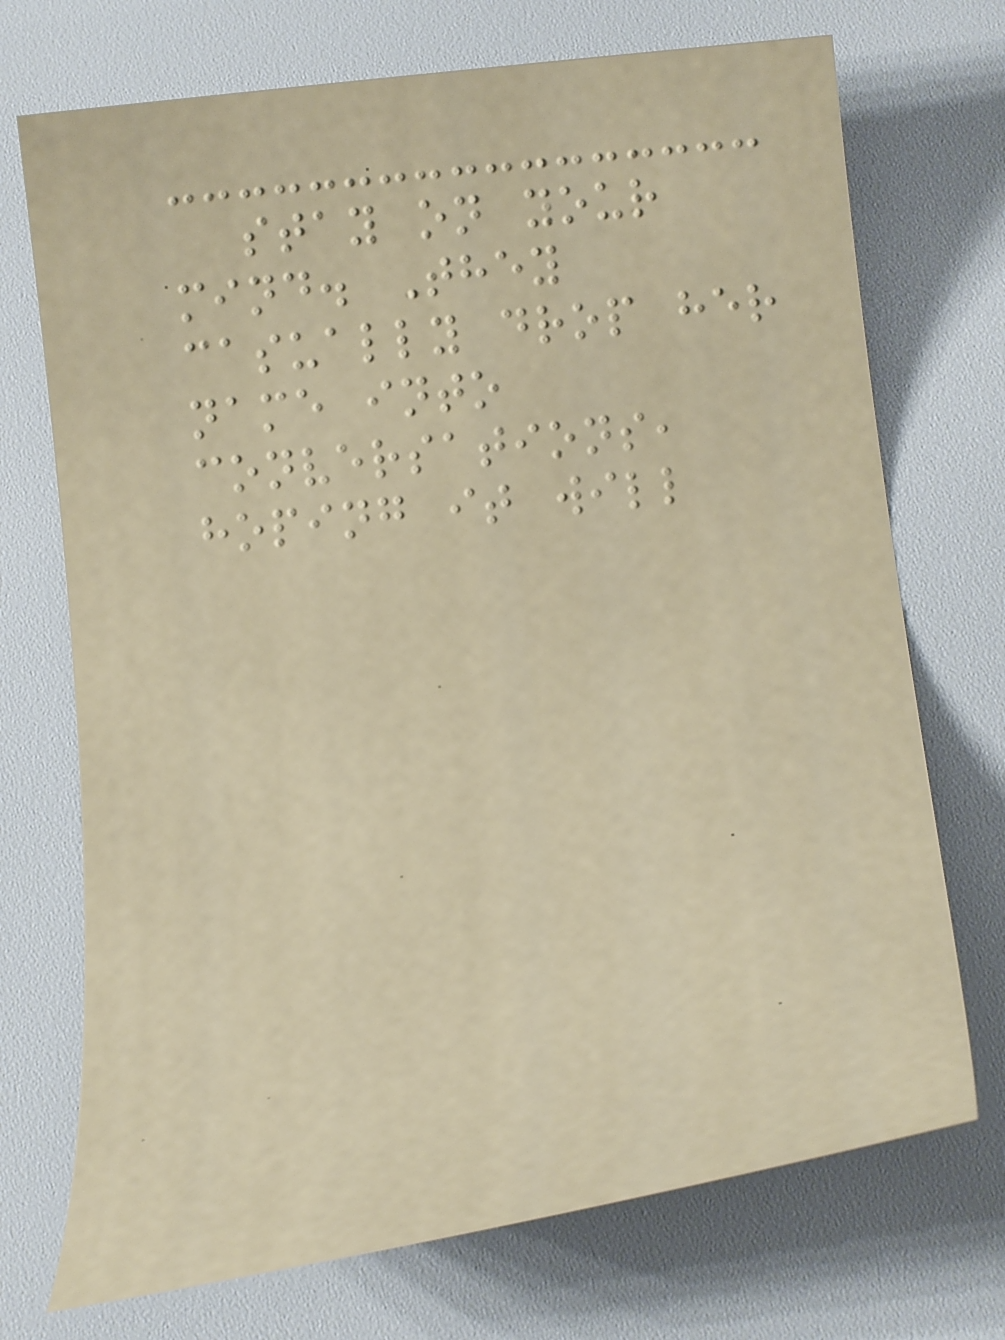stay on your
mind. They
casually drop her
name into
conversations,
hoping it will
